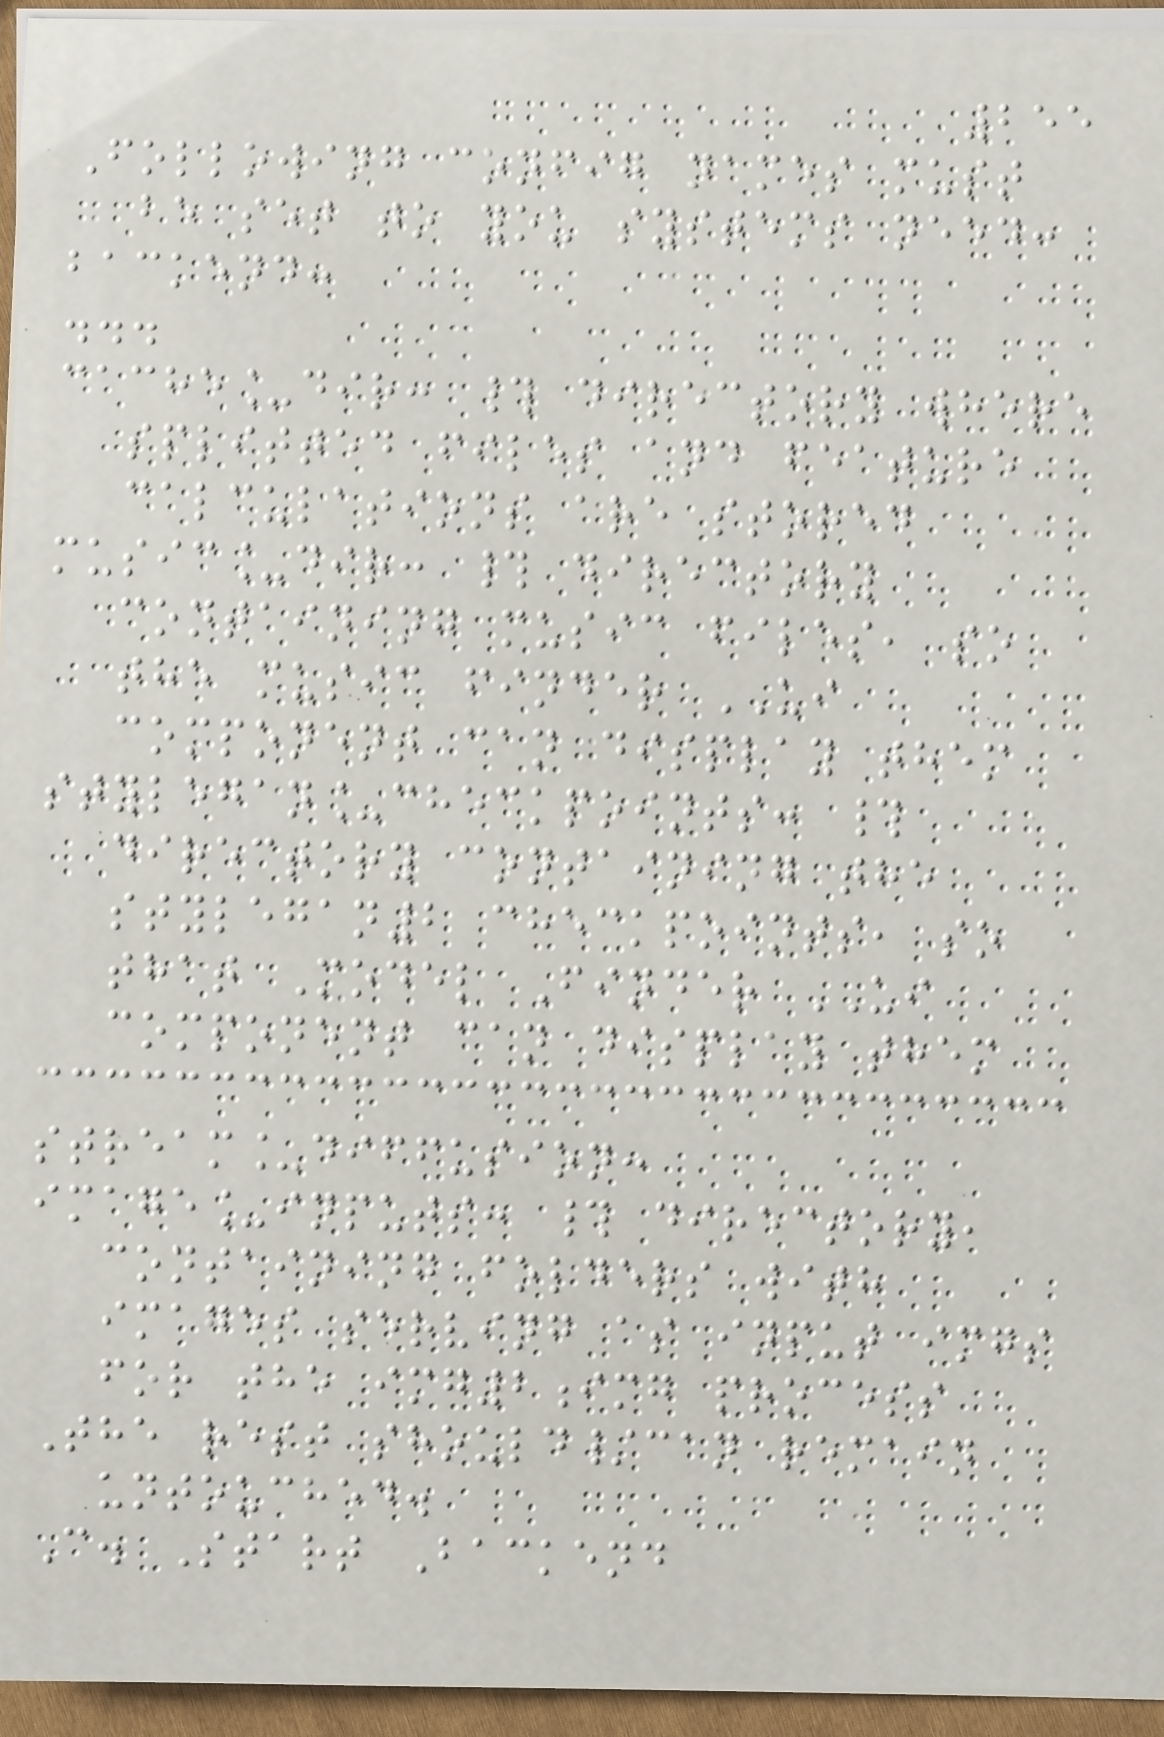255
Following config names must
be set to you systems need:
backend:
...
cache_dir: # directory where
splitted files and feature
calculations are stored
music_dir: # directory
containing music files, so
the music finder UI
component can display them
stylegan_checkpoints: #
directory containing the
stylegan2 checkpoints, so
that Model Finder UI
component can display them
stream_diffusion:
image_inputs: # directory,
containing folders with
images serving as input imgs
for the img2img process
The rest should/can remain
untouched.
C. Start Backend
